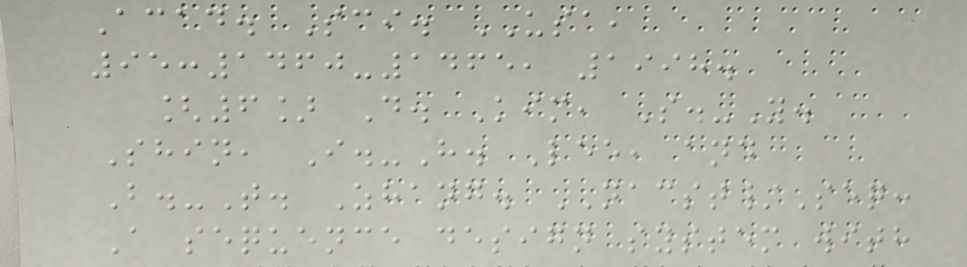Acad. Sci. USA,
95:1460-1465, 1998.
[6] D. Kim, S.-Y.
Shin, I.-H. Lee, and
B.-T. Zhang. NACST/Seq:
A sequence design system with
